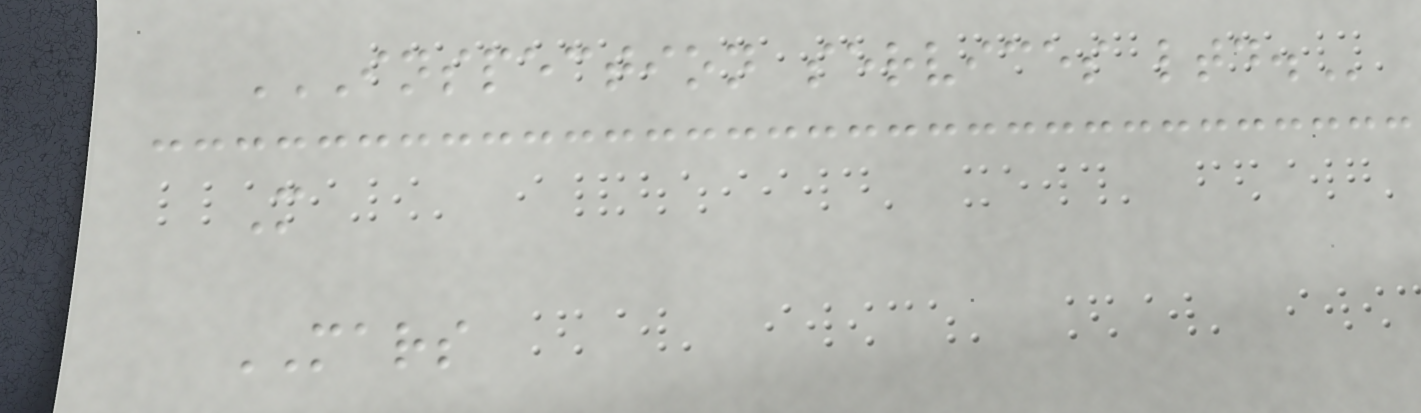INSPECTION SERVICES LTD.
M
MARS
